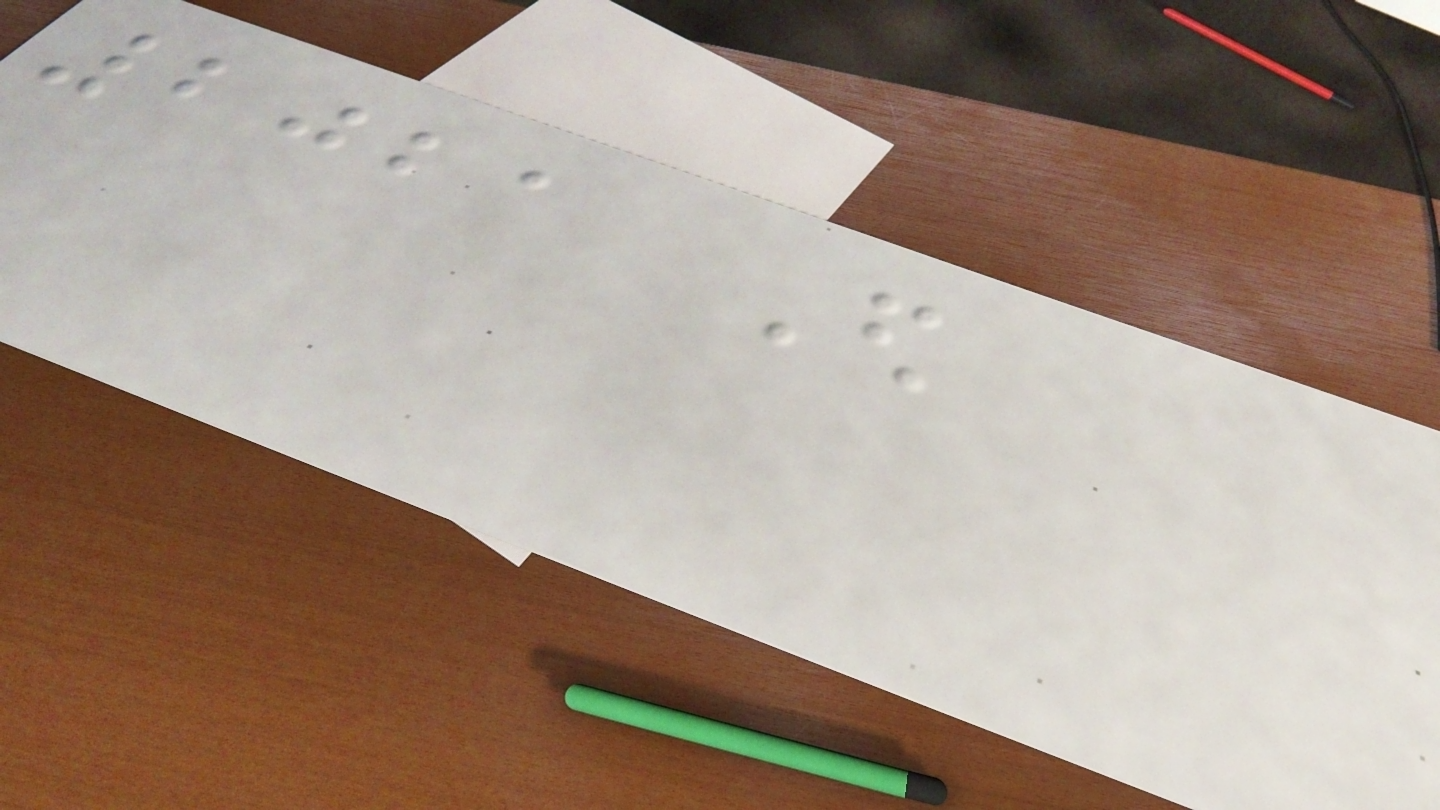2021 Ed
